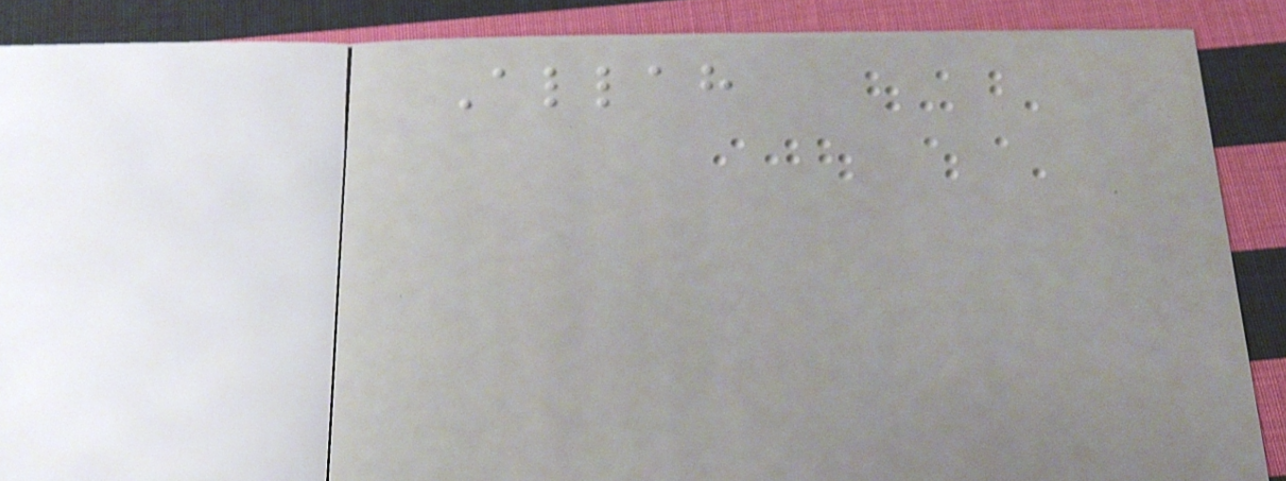Allah
